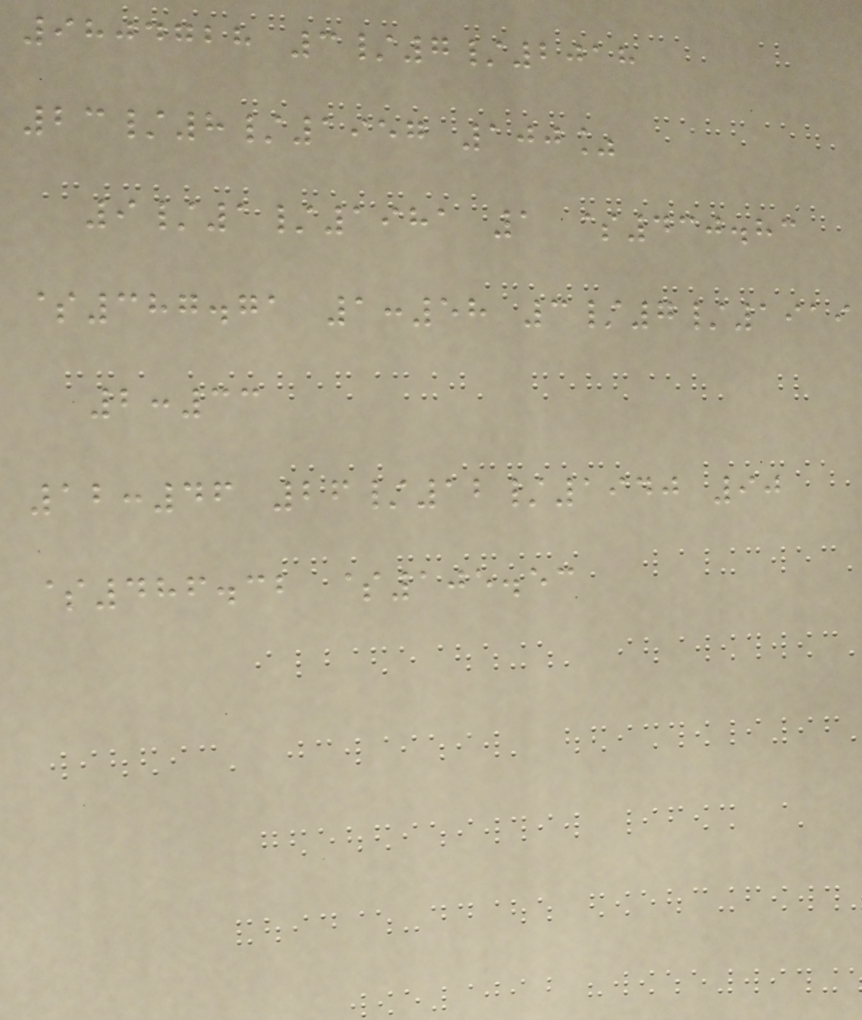9804728 3/7/2018
23/8/1957 100%
9/1/1981 1 $430.83
$387.71 1:58 3/7/1919
2:33
12:46 26/12/1940 90
$486.32 $105.53
